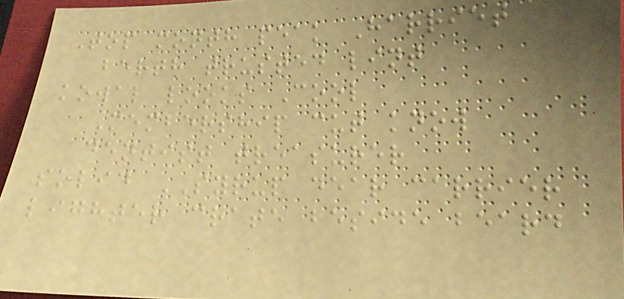Top month peak Harriet
berth trusted lint
kowal looks Cool
Membership cut know
dentist treasurer
solid SYRUP dear carrier
lighter crate beside beard
